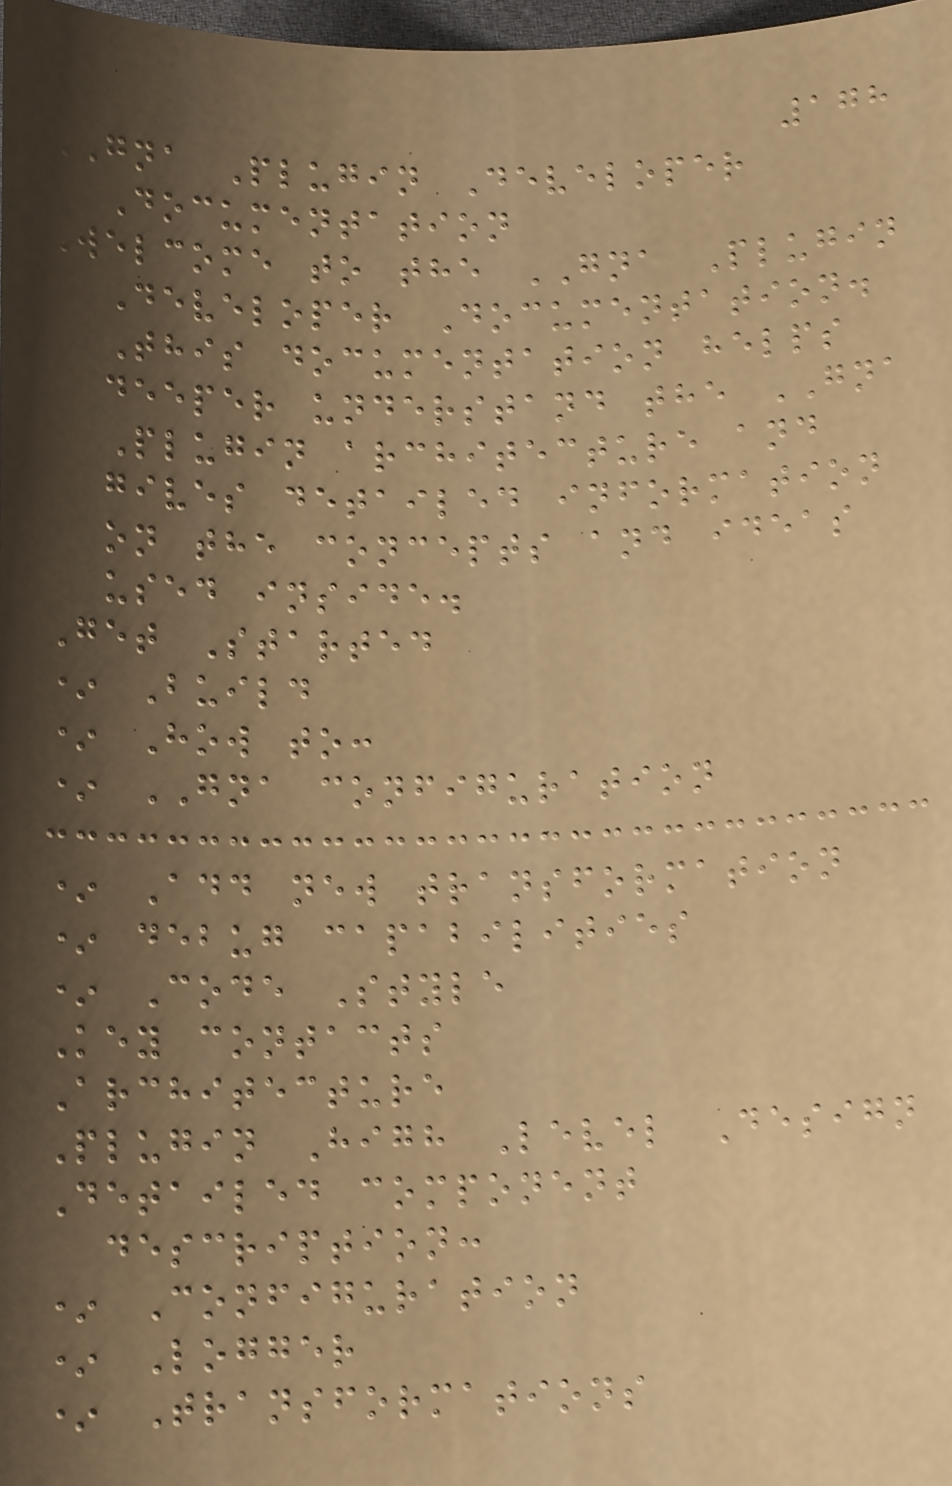178
GNA Plugin Developer
Documentation
Welcome to the GNA Plugin
Developer Documentation.
This documentation helps
deeper understand the GNA
Plugin architecture and
gives detailed information
on the concepts and ideas
used inside.
Get Started
* Build
* How to:
* GNA configuration
* Add new transformation
* debug capabilities
* Code Style
Key contacts
Architecture
Plugin High Level Design
Detailed component
description:
* Configuration
* Logger
* Transformations
